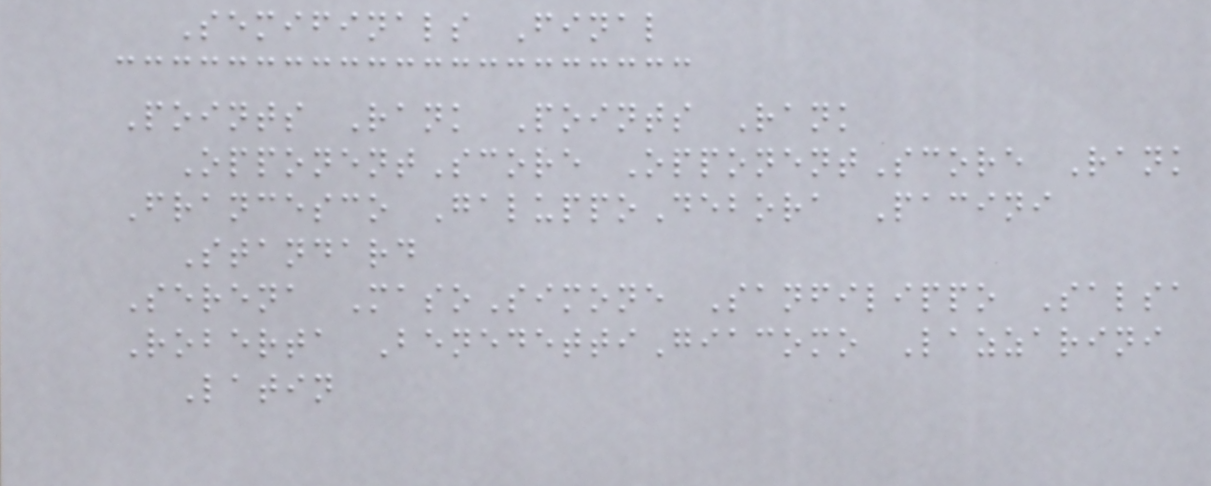Semifinals Final
Points Rank Points Rank
OpponentScore OpponentScore Rank
Francesco GaluppoDebora Pacini
Standard
Serena MasoSimone Sanfilippo Salsa
Roberta BenedettiGiacomo Lazzarini
Latin
